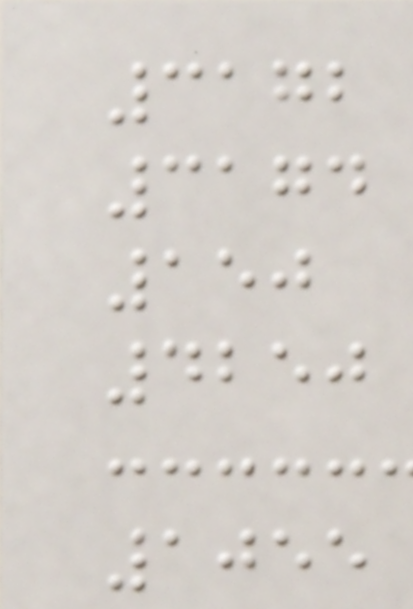3172
3174
150
4250
1055
